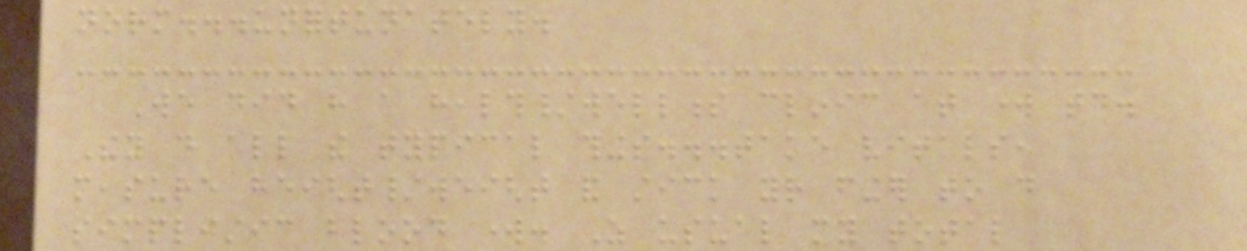norm...unfortunately.
We did have a health/wellness clinic at work today.
They do all the typical things...take vitals,
measure height/weight and stick your finger to do
simplistic blood work. As usual my total
